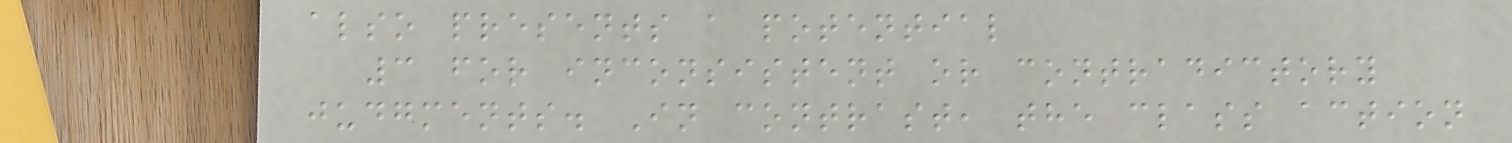also presents a potential
3 for inconsistent or contradictory
judgments. In contrast, the class action
